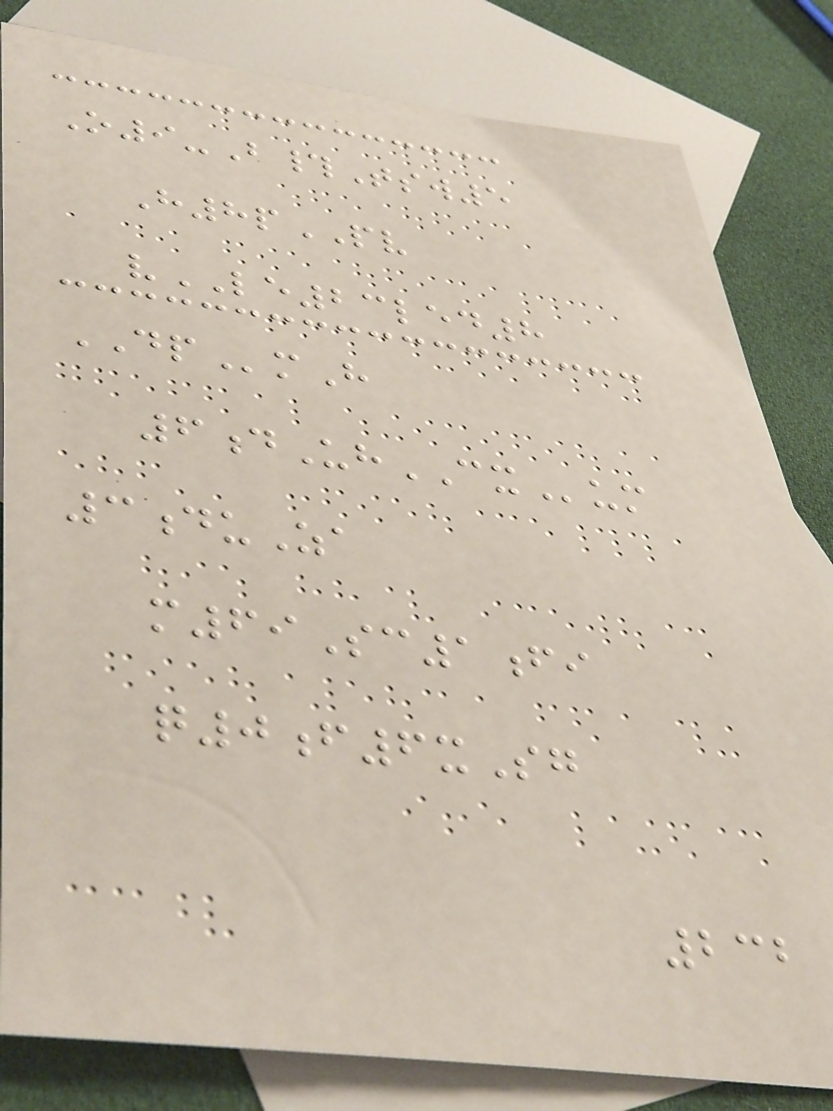O9-B#Tsw5
H8pPV
vLE23led8
DPmH
6dUhCXum
3duZa
m69Sc1fi
q0f6xSg
232
